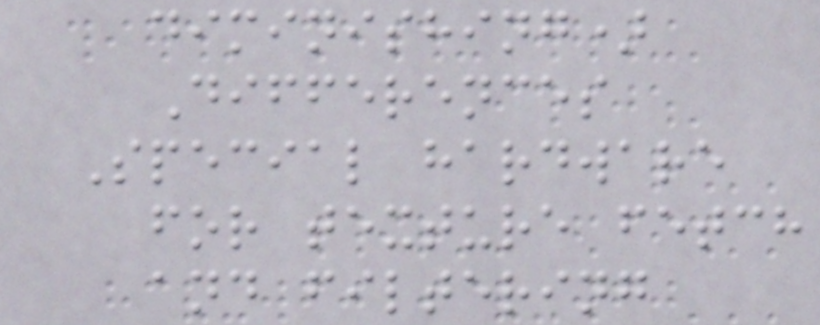diminishing)
Differences
Special hardware
for texture fetch
and filtering
